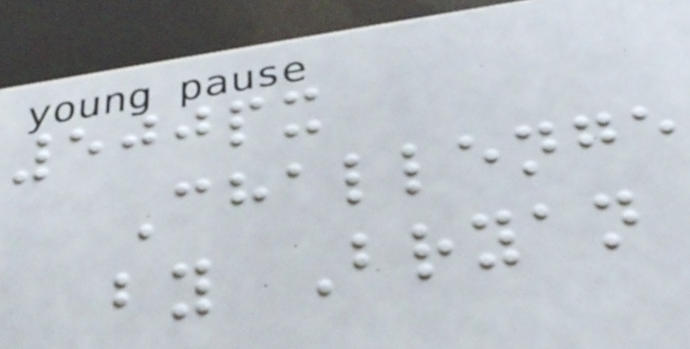500px
Challenge
by Bryan
